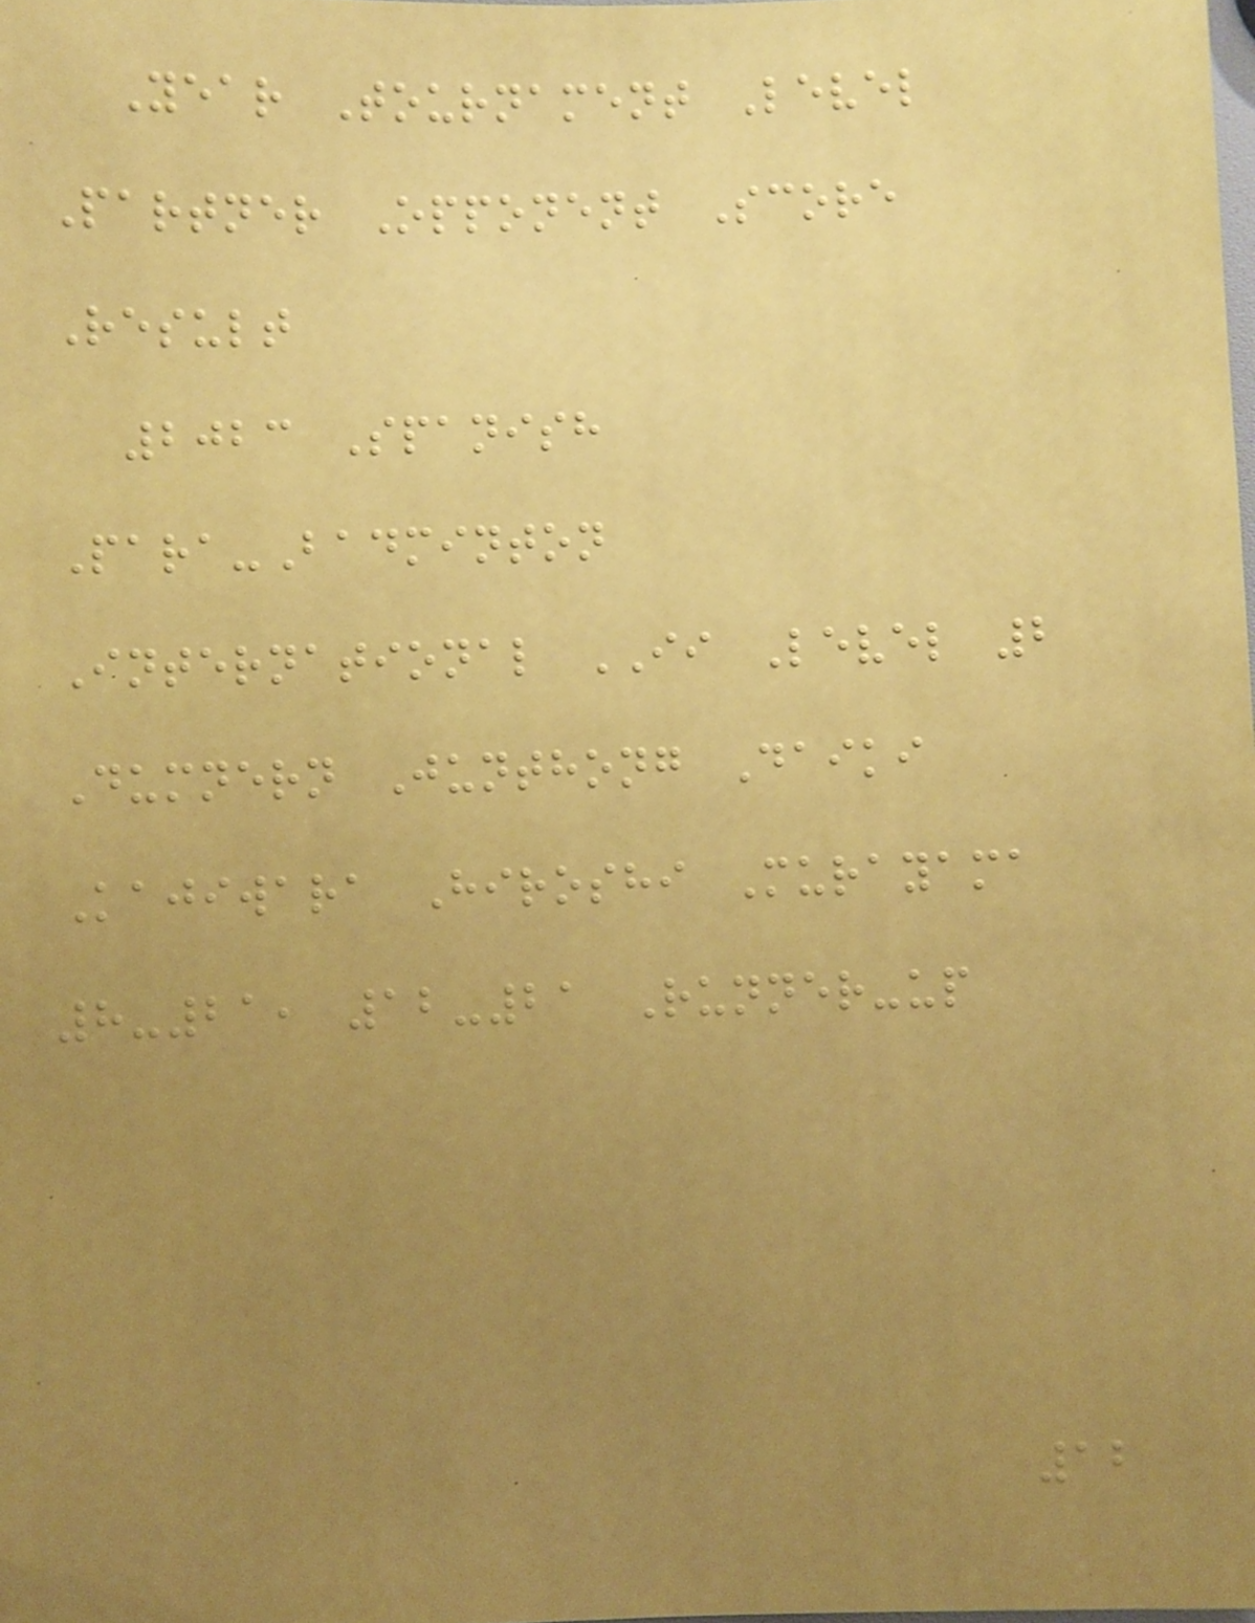Year Tournament Level
Partner Opponent Score
Result
2023 Spanish
Para-Badminton
International II Level 2
Dumnern Junthong Daiki
Kajiwara Hiroshi Murayama
8-21, 12-21 Runner-up
12
